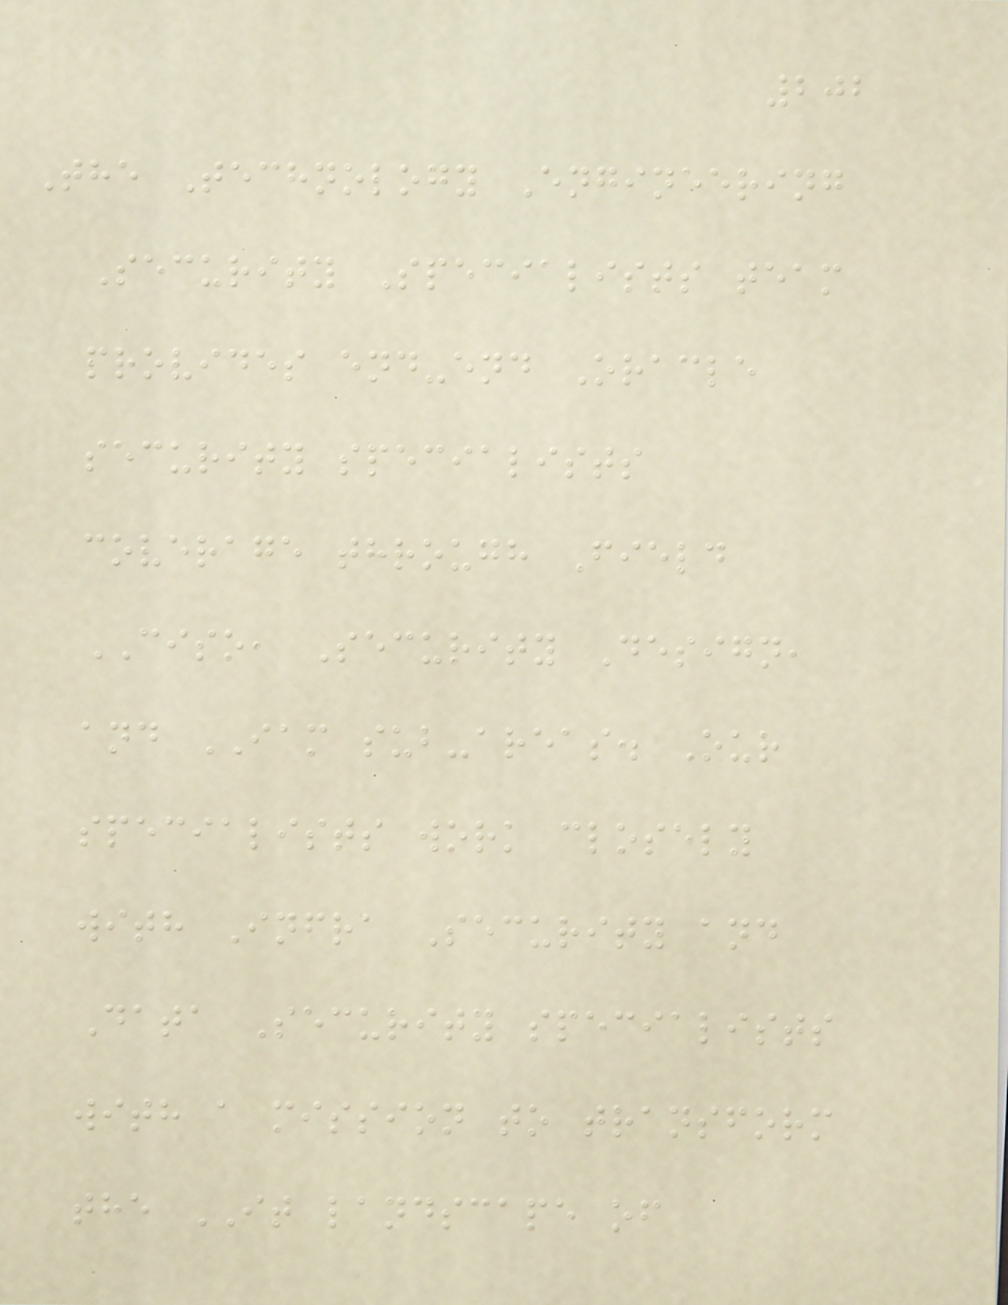202
The Technology Engineering
Security Specialists team
provides end-end Oracle
security specialists
coverage through Field
CISO, Security Design,
and IAM sub-areas. Our
specialists work closely
with Infra Security and
Data Security specialists
with a mission to transform
the IT landscape of
